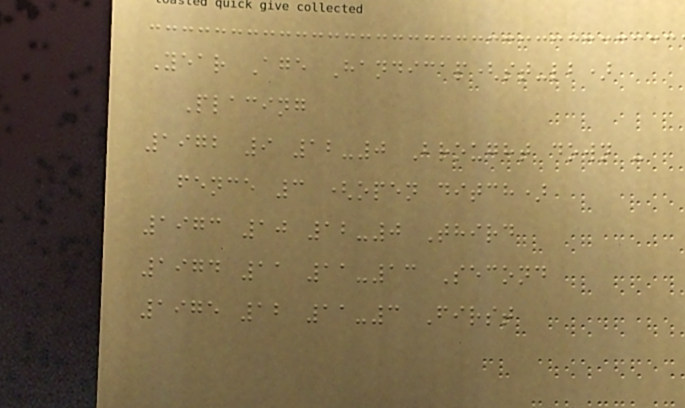Year Age Handicap(st-lb)
Placing
1972 9 12-0 Brought down -
fence 3 (open ditch)
1973 10 12-0 Third
1974 11 11-13 Second
1975 12 11-3 First
